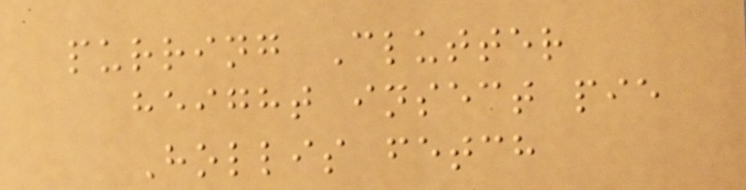purring Clutter
height insect pie
Hollis fetch
